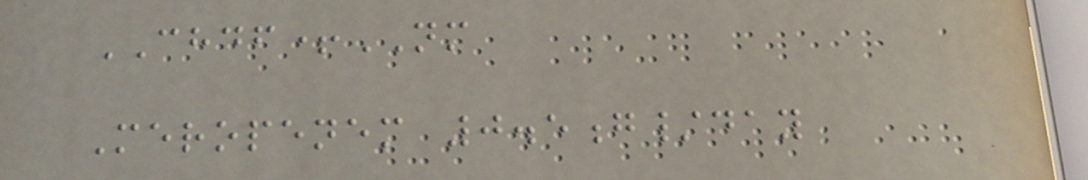CHDF+NM
Meropenem 0.5g/day
